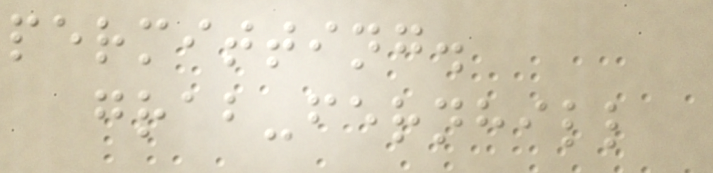permitting.
grab-fernhill
